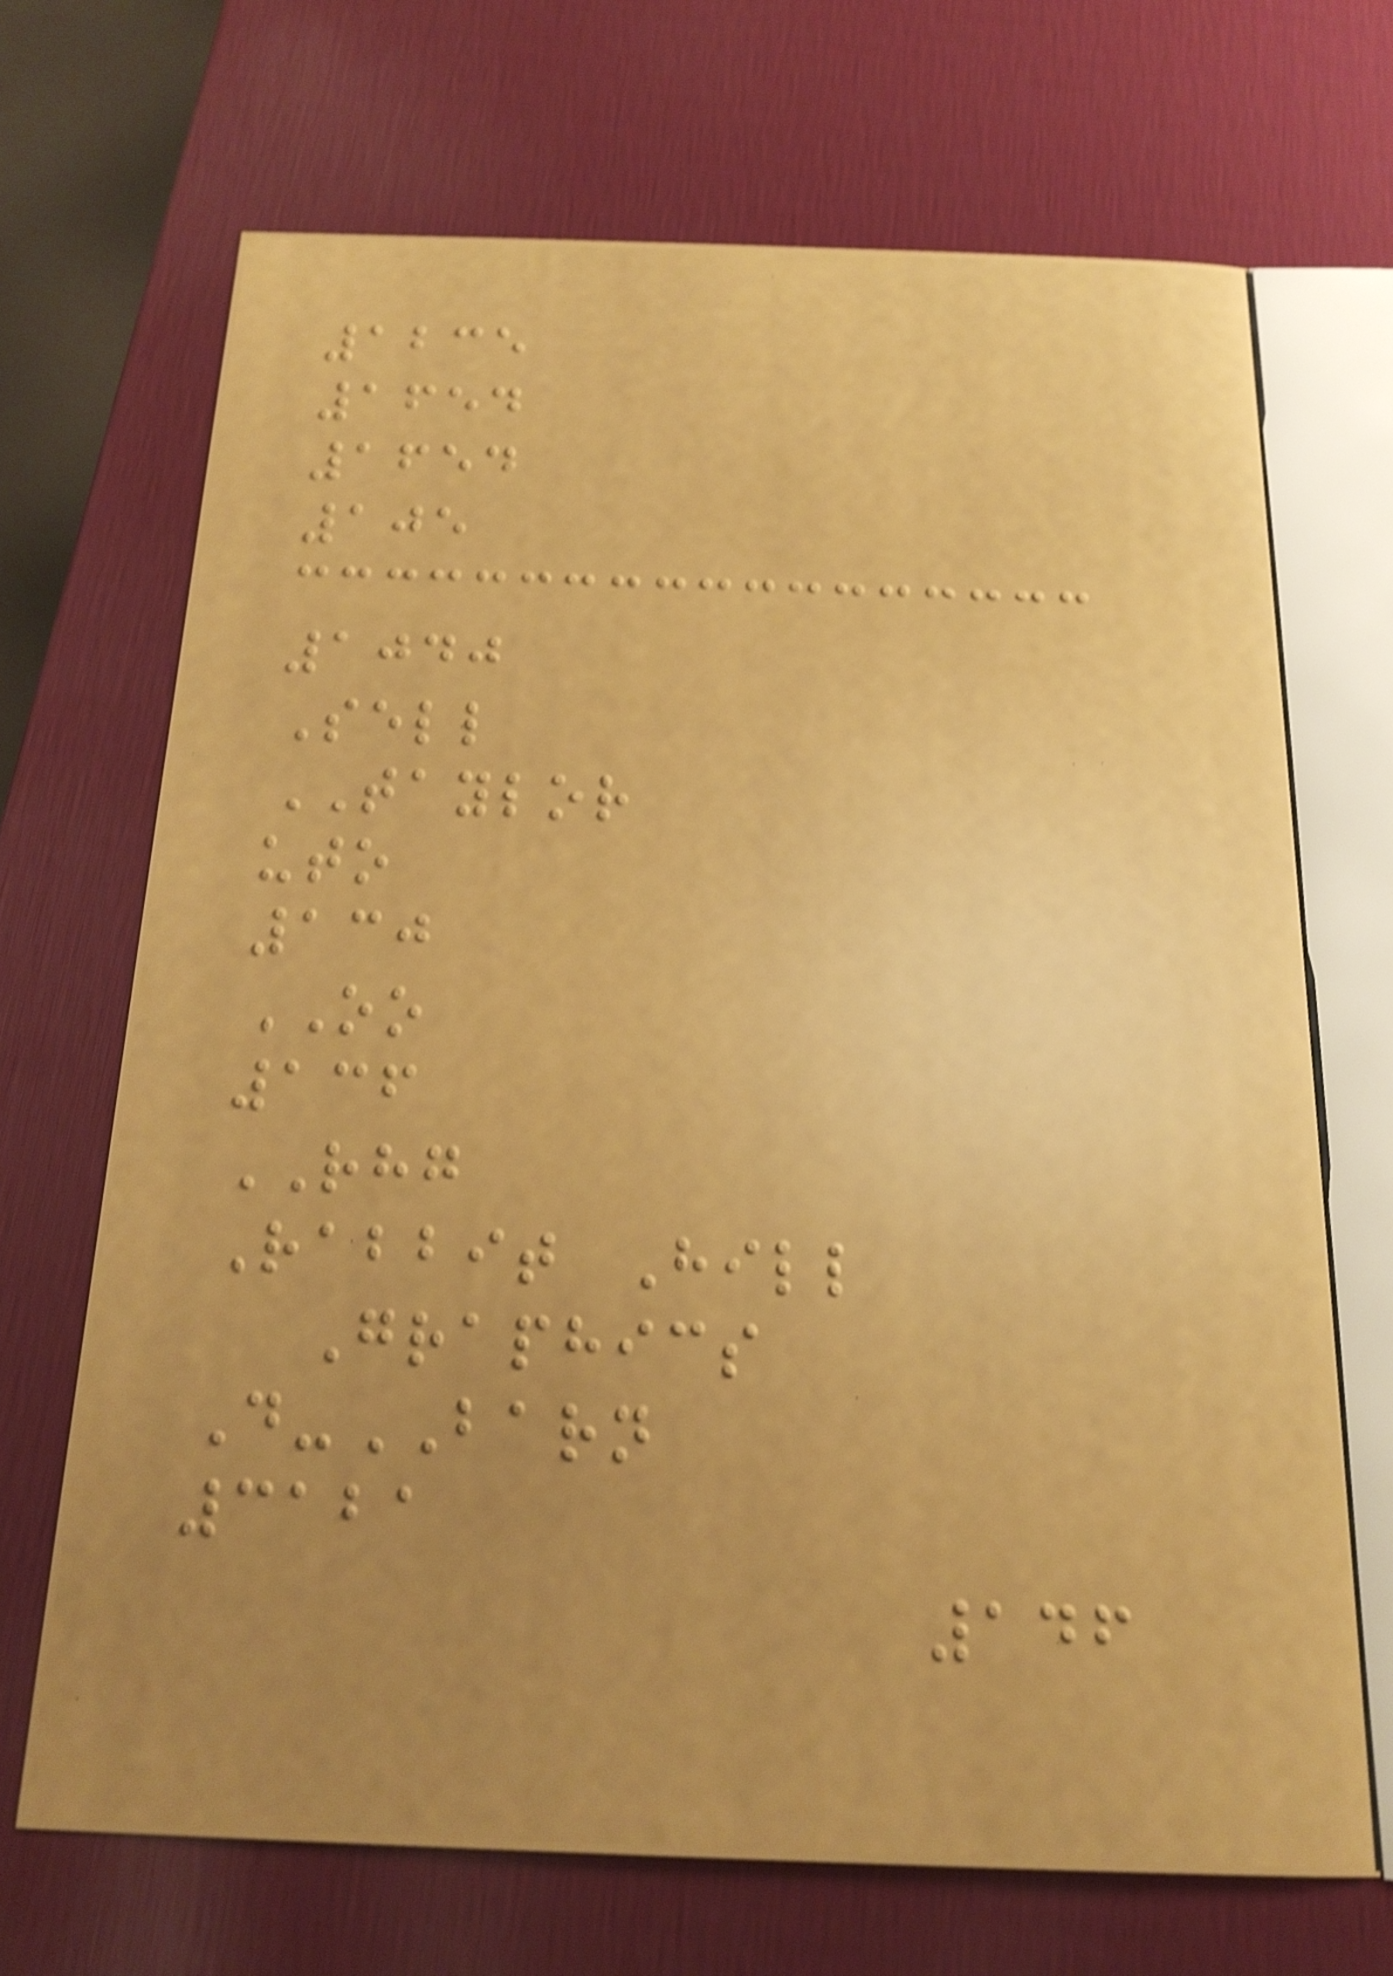1235
1654
1654
105
1040
Sell
TAYLOR
uto
130
OO
136
RHG
Rabbit Hill
Graphics
D-BARN
3121
146
